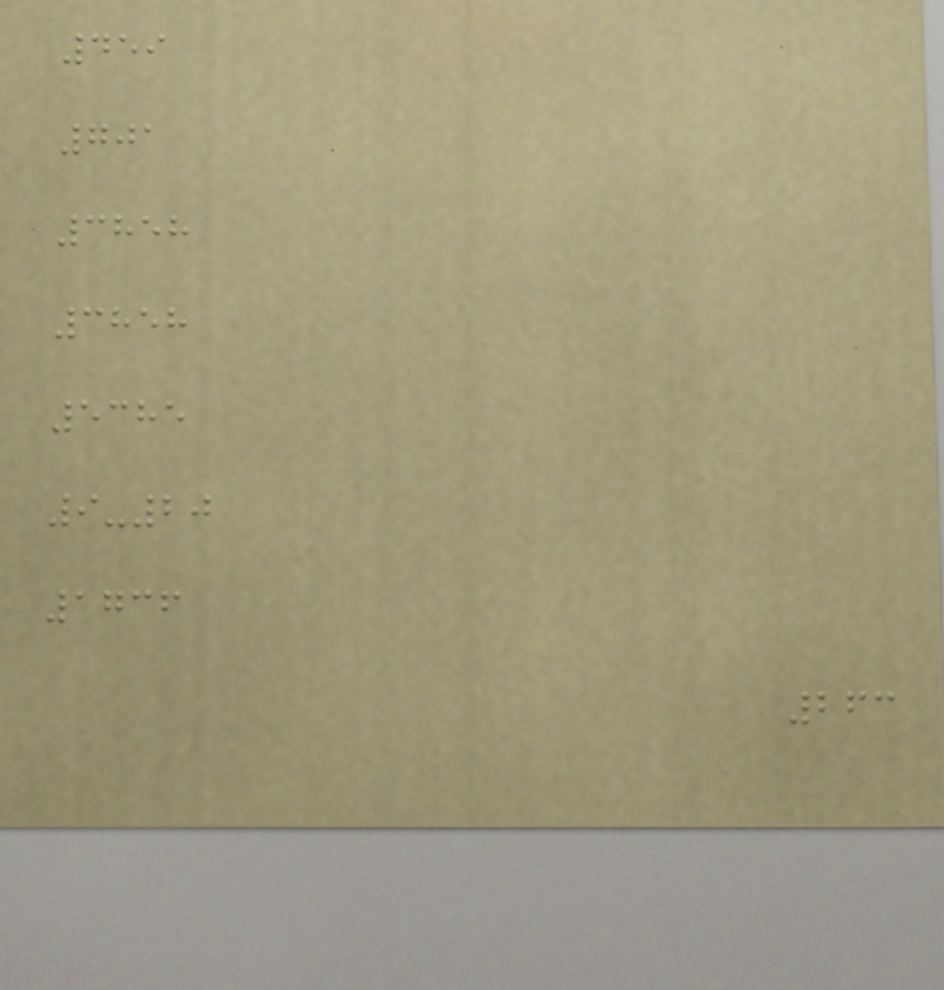459
701
3858
3858
5385
9-20
1736
263
